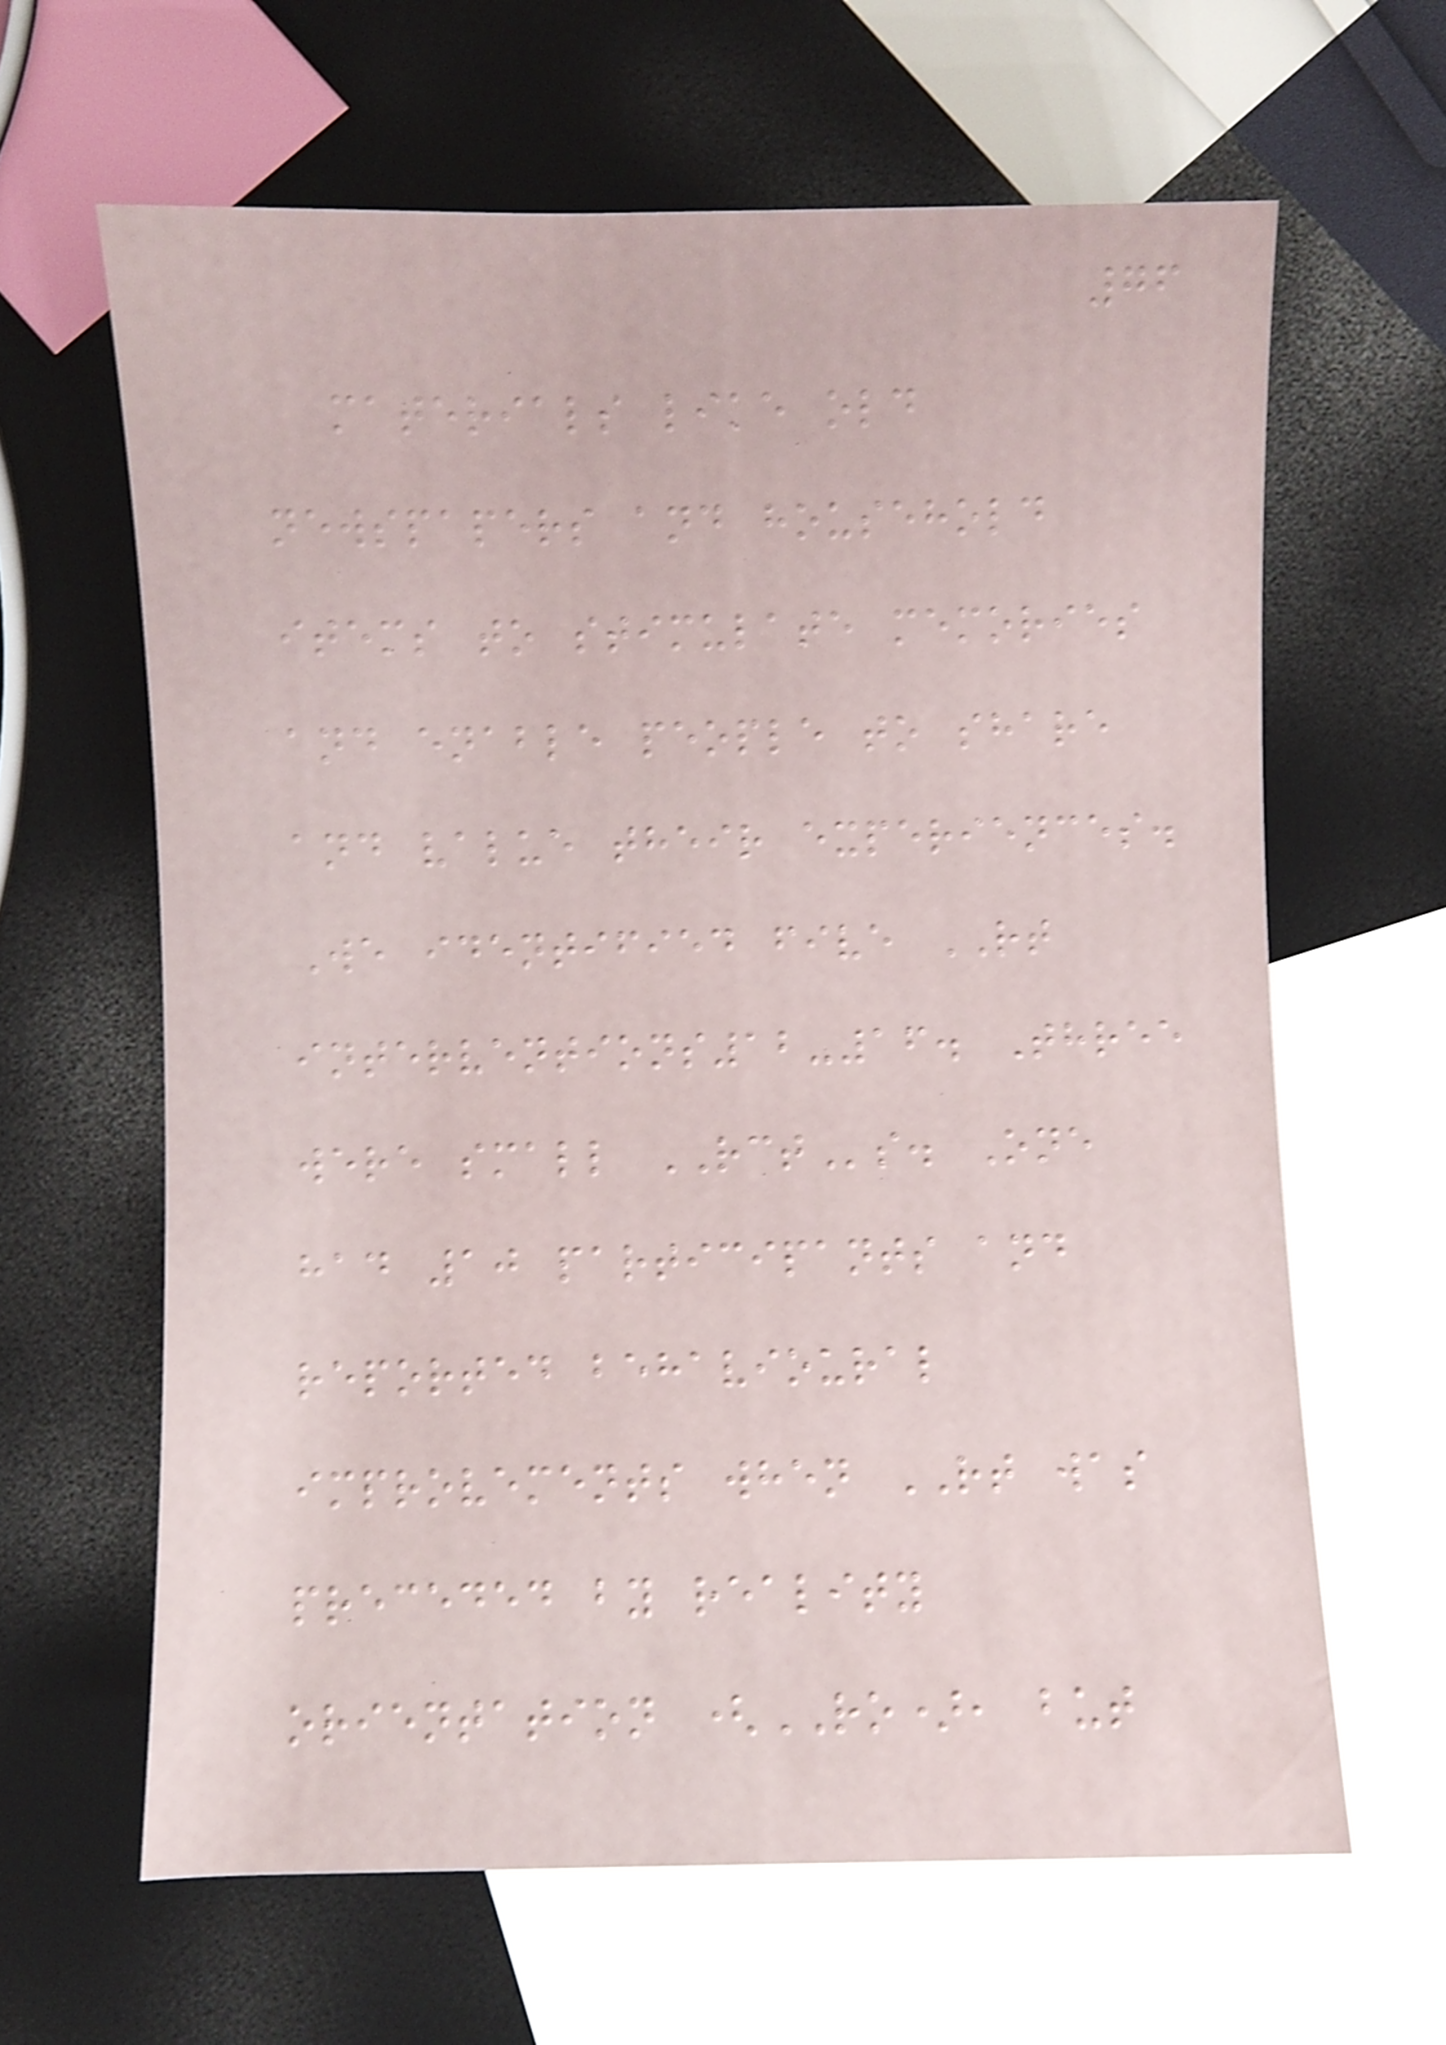76
materials like old
newspapers and household
items to stimulate memories
and enable people to share
and value their experiences.
We identified five RT
interventions12-16. Three
were small RCTs. One
had 10 participants and
reported behavioural
improvements when RT was
preceded by reality
orientation (RO), but
